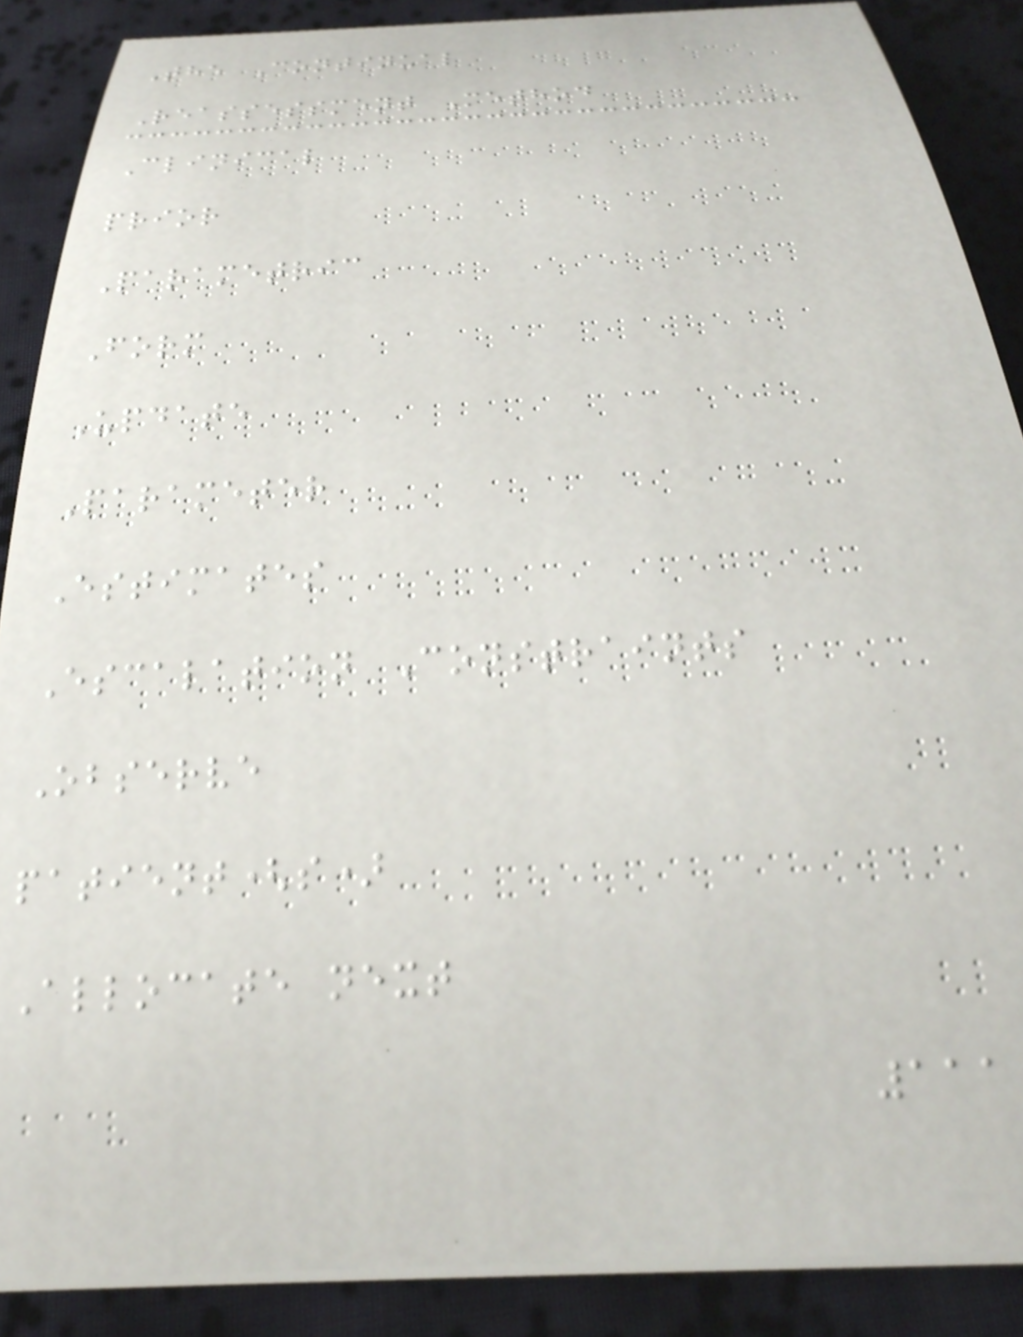The Continual
Reassessment Method
Clinical
prior
Parametric
Form
Update
Parameter
Estimates
Escalation Constraints
Observe
patient(s)
Allocate next
111
